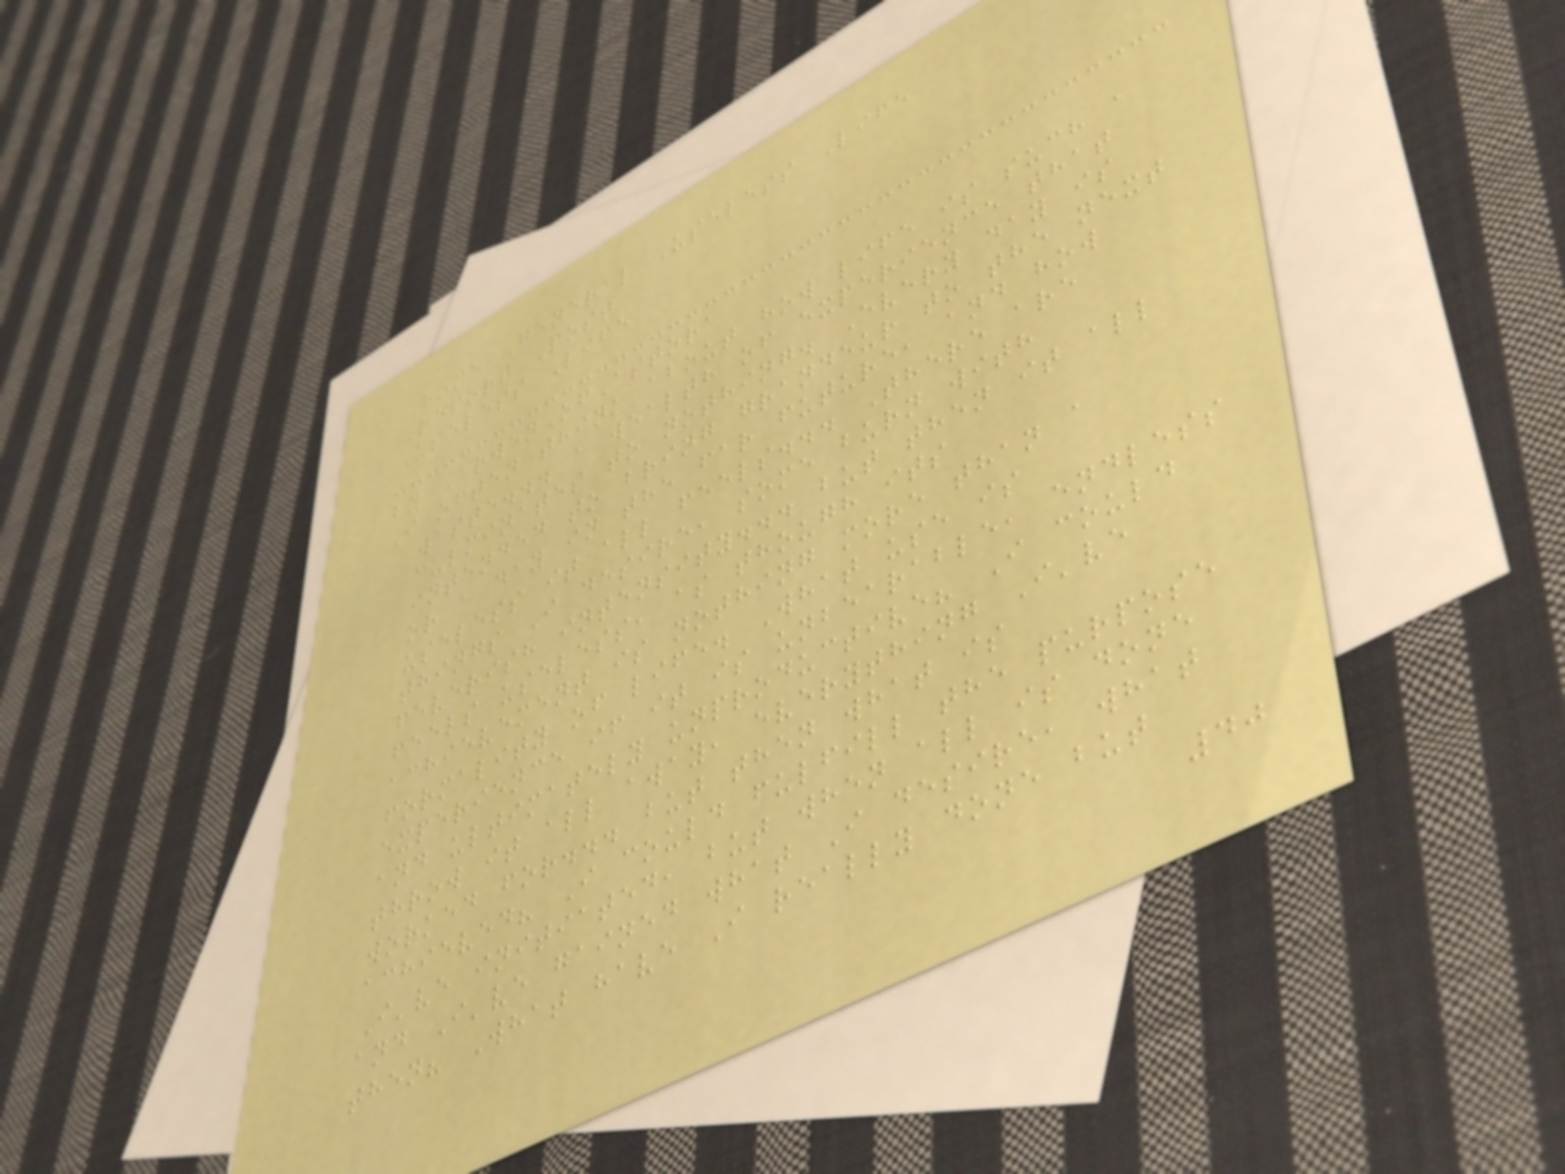Home General Useless Life
Report Post
Useless Life
by ArwenOfAstora
I often think about how life is such a
waste... a wealth of experience that
culminates to nothing. Every day is
intended to bring grandeur to the next
or a day in the far future, and how
useless it all feels... There are
things I desire, some burn with
feverish intensity... but then it all
feels useless, as though its
achievement is nothing more than a
formality of life. What use is
experience if it is unbearable, endless
and ultimately unproductive? I could
throw it all away, everything I've
worked for... but then what is
achieved? I could fulfill the purpose
I've initiated, but when all is done
and I've gained what I desire, what
then? What have I really done but
40
